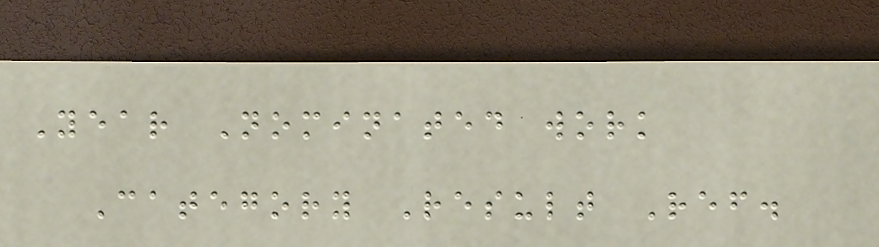Year Nominated work
Category Result Ref.
